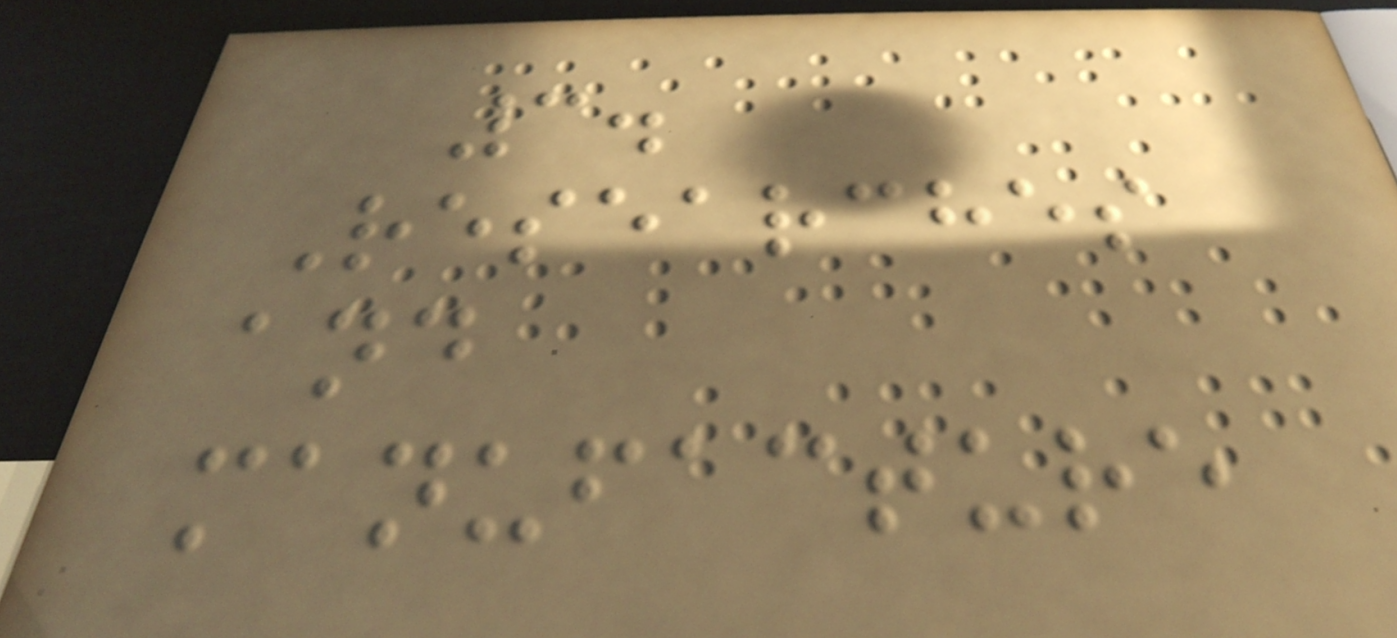3.
Researches
and
manufacture
